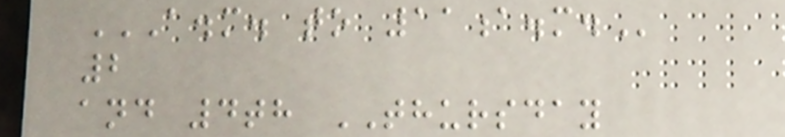A.M. TO 11A.M.
2
and 4th THURSDAY
